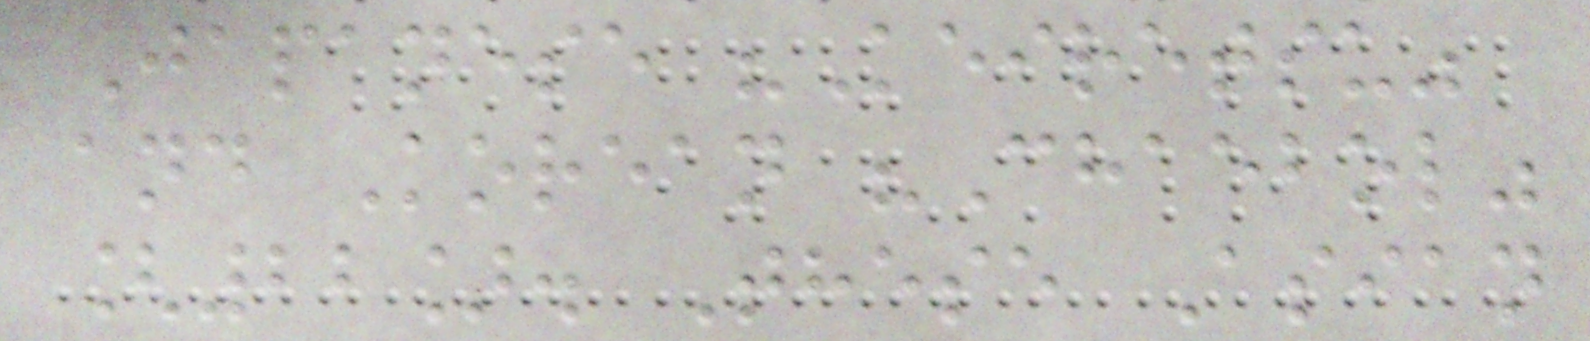Japanese "Keiretsu"
and Korean "Chaebol"
[22]. These Asian
